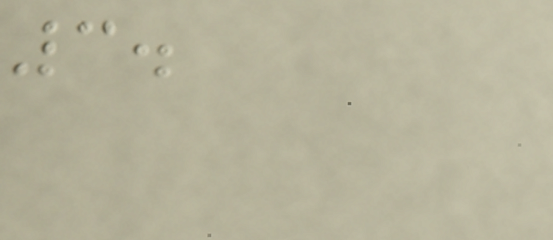3.
